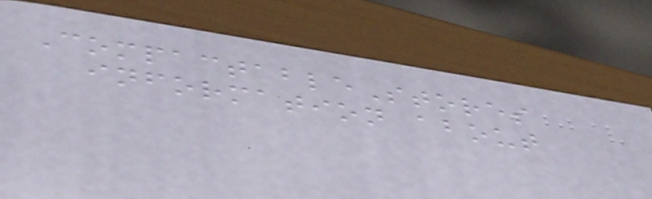CompactableStores
information about
